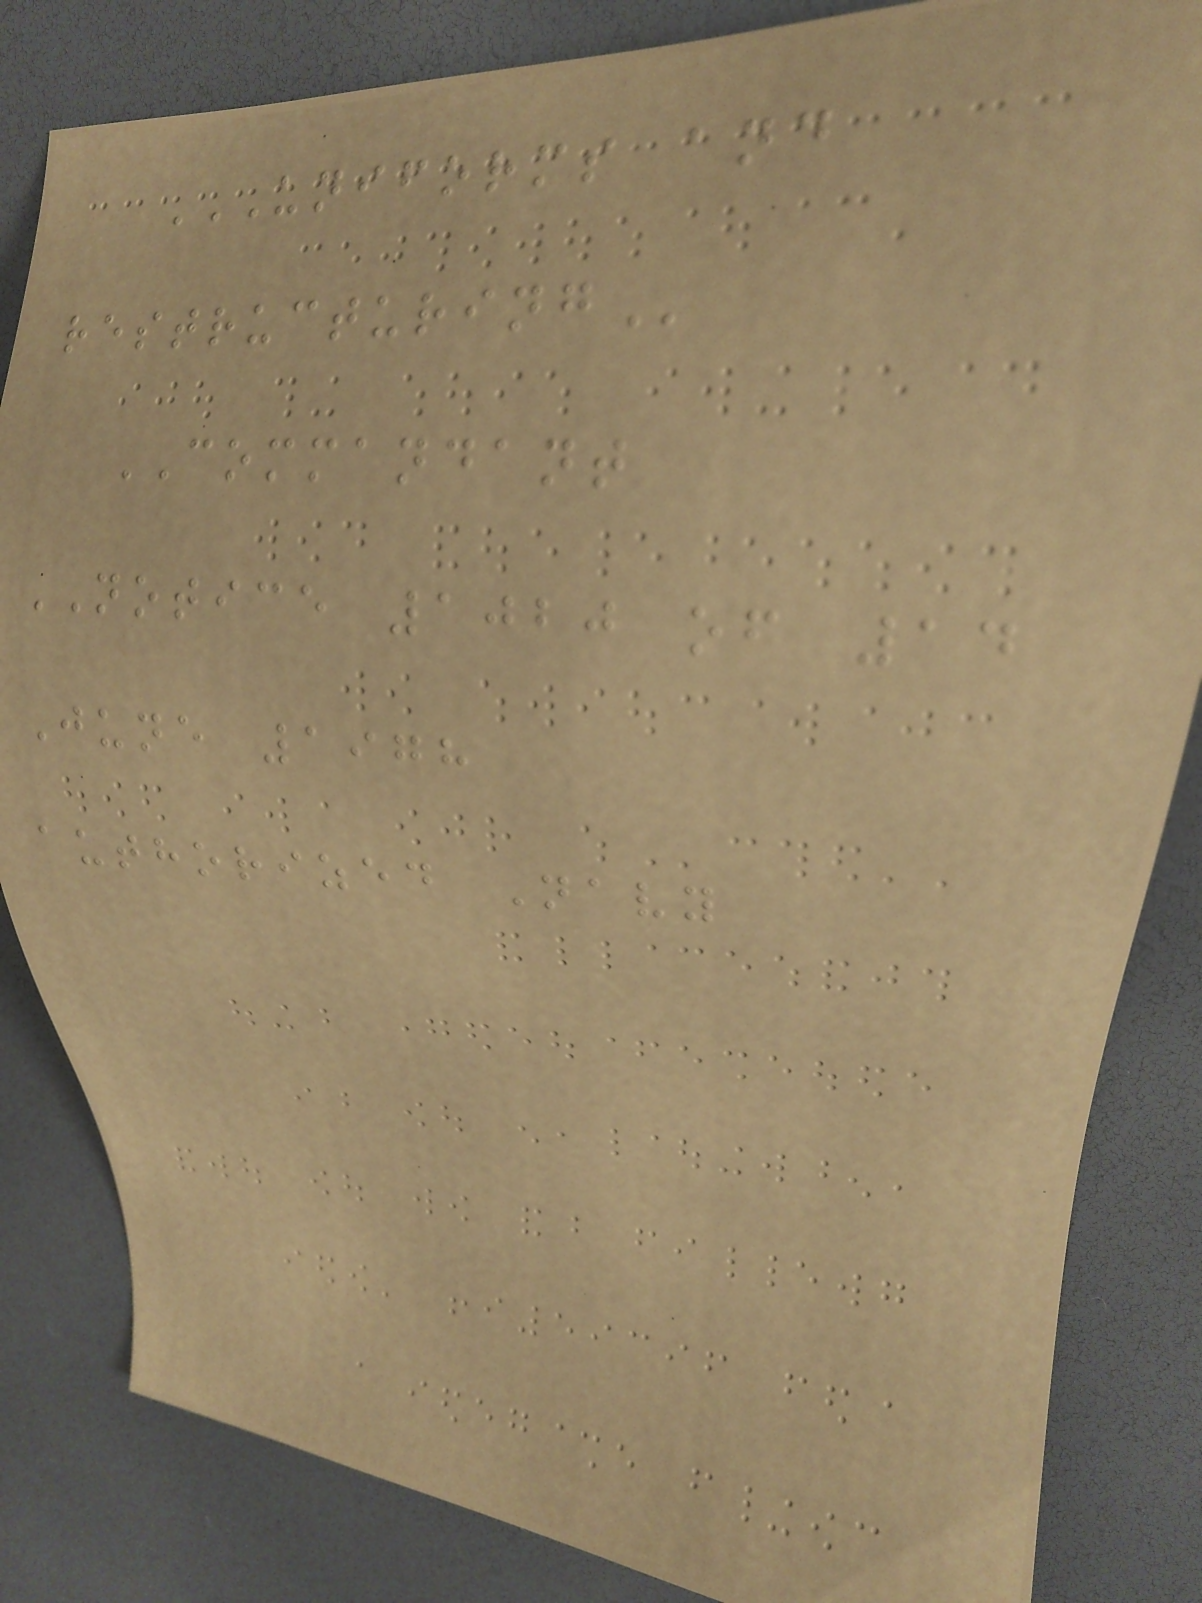UNIFORMS AND
RESTRUCTURING
COMMANDANT
NOTICE 1020 of 14
June 1978
authorized Navy
